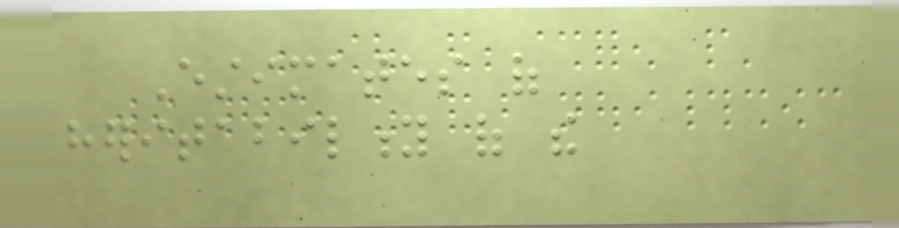Estimates of
heritability of the
